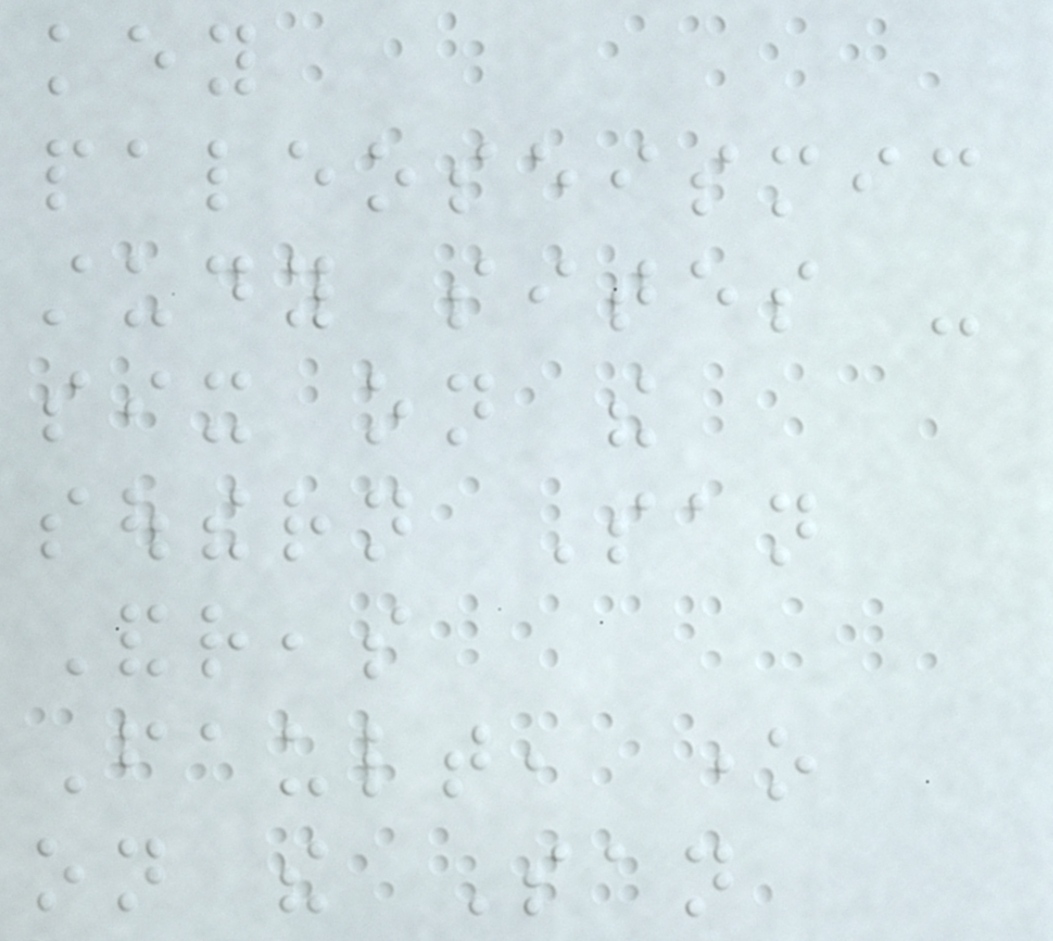key
paleoseismic
study sites -
six on the
southern San
Andreas
Fault, one
on the San
